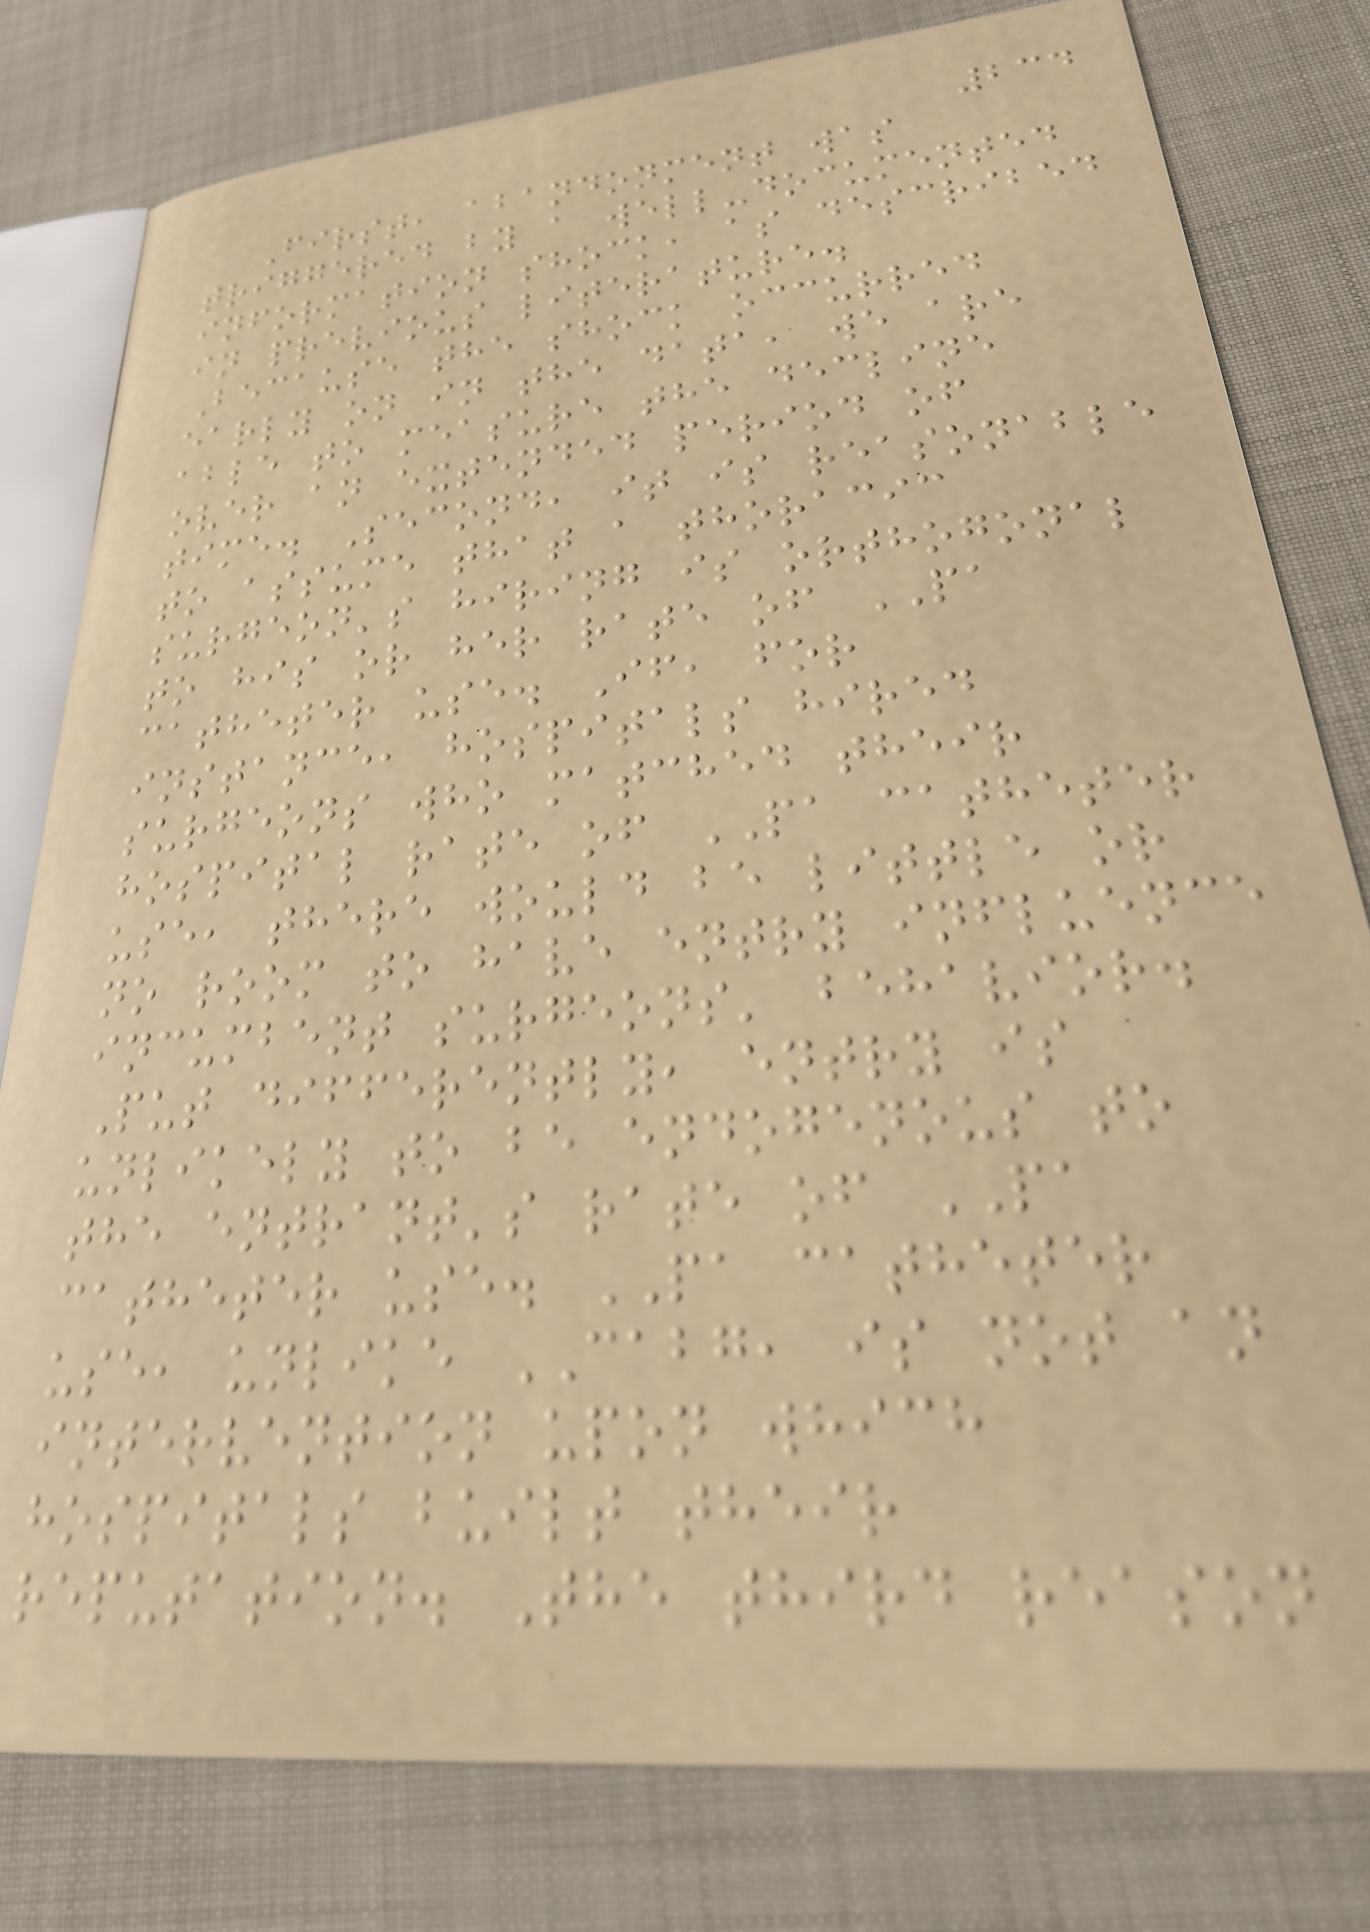234
First, abandonment was
triggered by a well-documented
information shock, as described
in previous literature.
Because the shock occurred
early on in the data, we are
able to measure the decline
over an extended period of
time. Second, it is reasonable
to assume that a thoracic
surgeon's hiring is orthogonal
to his or her rate of PA
catheter use. If, for
instance, hospitals hired
surgeons who matched their
hospital rate of PA catheter
use, there would be little or
no room to have entry influence
incumbent surgeons' behavior.
Put differently, entry is
unlikely to be endogenous to
the entrant's rate of PA
catheter use. PA catheter
use, unlike CABG, is not an
intervention upon which
hospitals built their
reputation. The third reason
